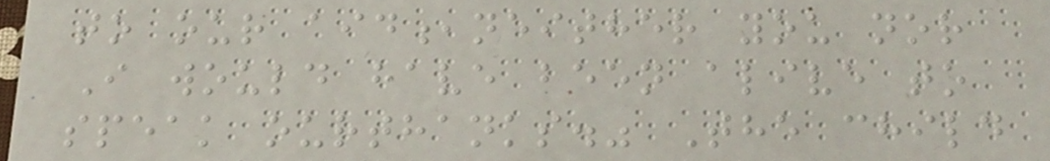to our aid,neither you nor
I would have been alive to
speak ourthanks." The child
